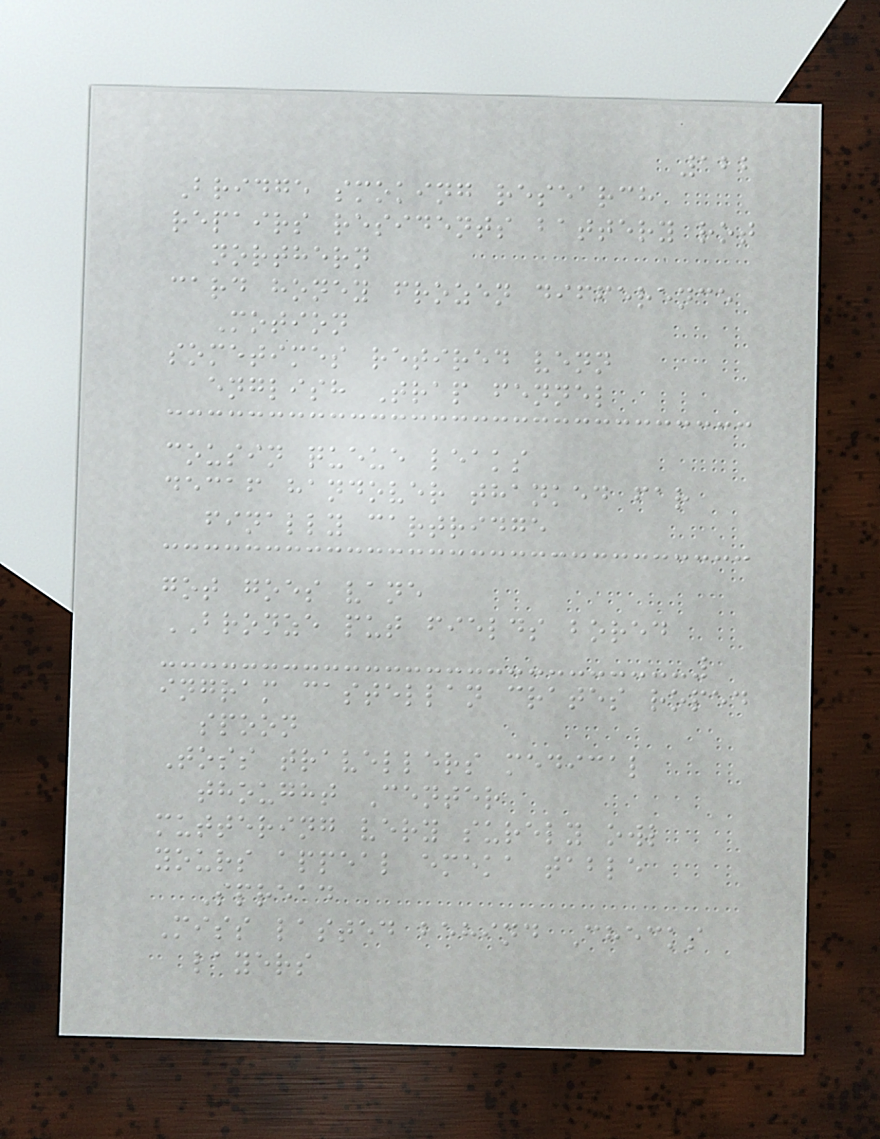122
Bridge smoking research
repairs residents battery rot
northern
card honey frozen difference
Motion
sometimes retired venn
english Trap fennel
cousin queue leaks
decaf handover thanked far
finally cartridge
got goes vane
BRONZE put fields bored
ingram castellan crates roped
spoon
Toss travellers medical
thought Center
muttering very surely owl
yours appeal emeka table
Spread
Miss lasted behind Checks
layers
